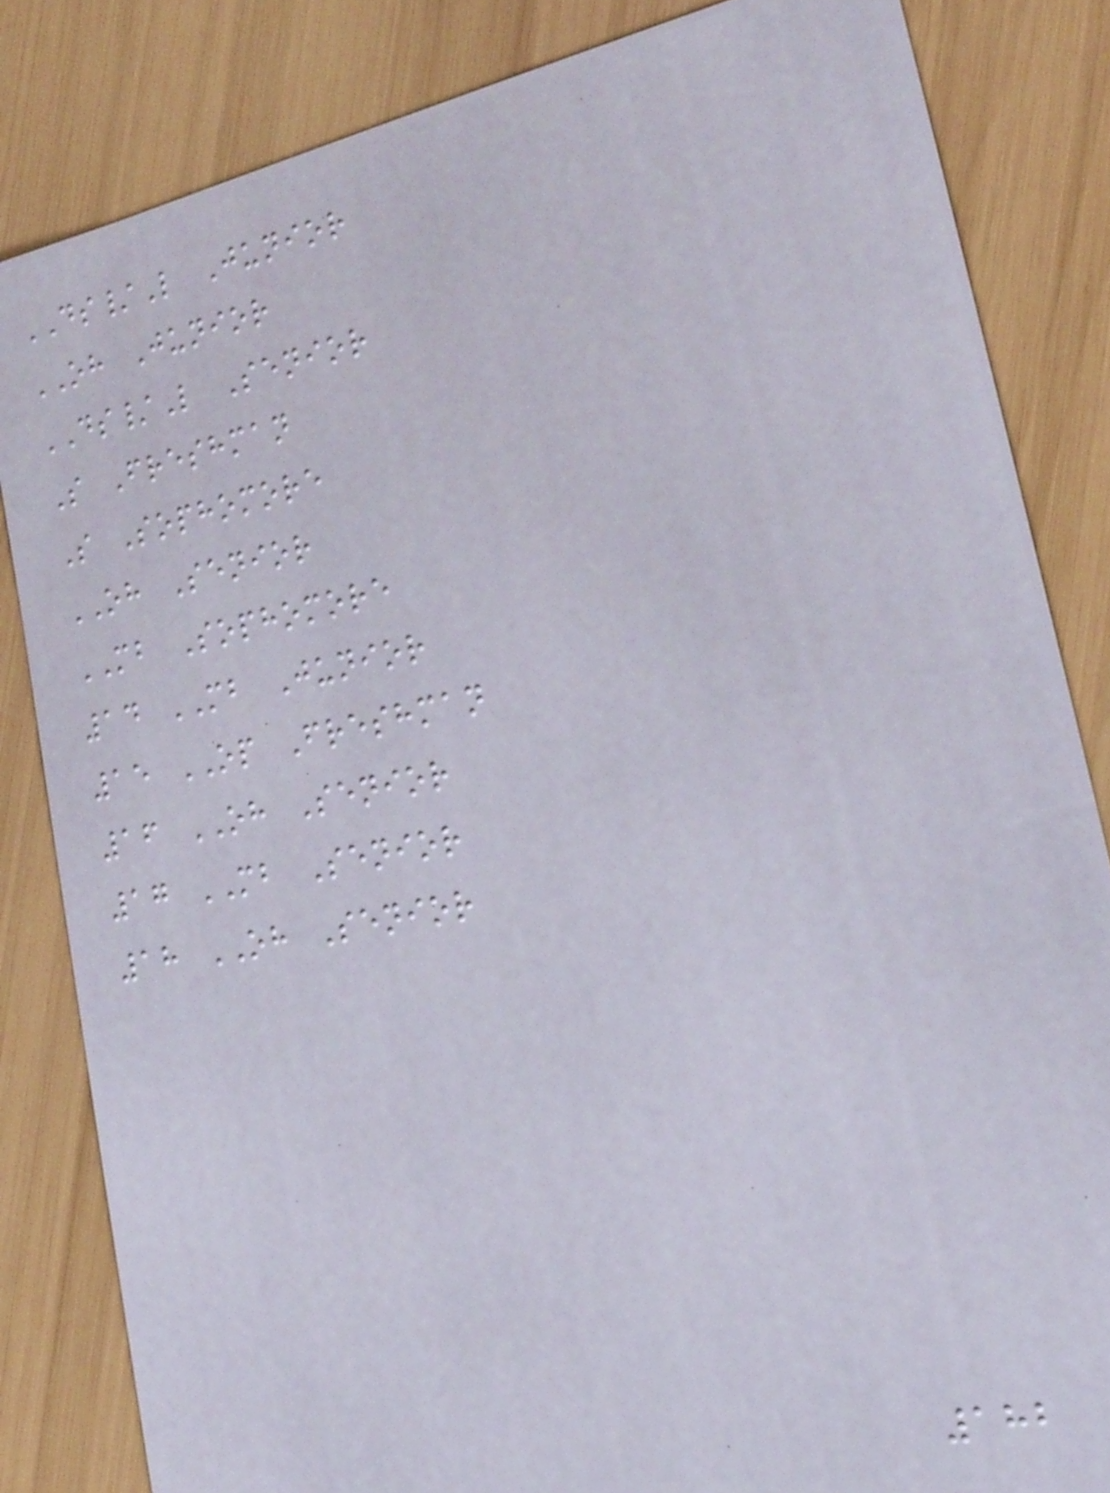DS/L Junior
OH Junior
DS/L Senior
S Freshman
S Sophomore
OH Senior
MB Sophomore
14 MB Junior
15 OP Freshman
16 OH Senior
17 MB Senior
18 OH Senior
182
